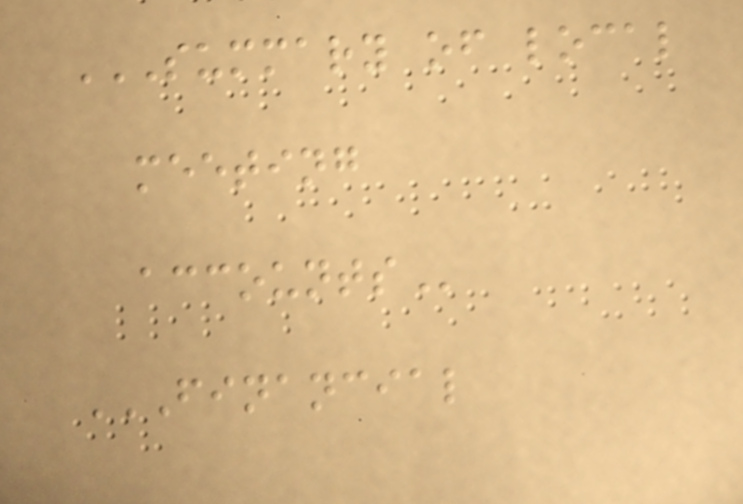SUMMARY OF LOCAL
MEETING
ACCOUNTS
FINANCIAL
